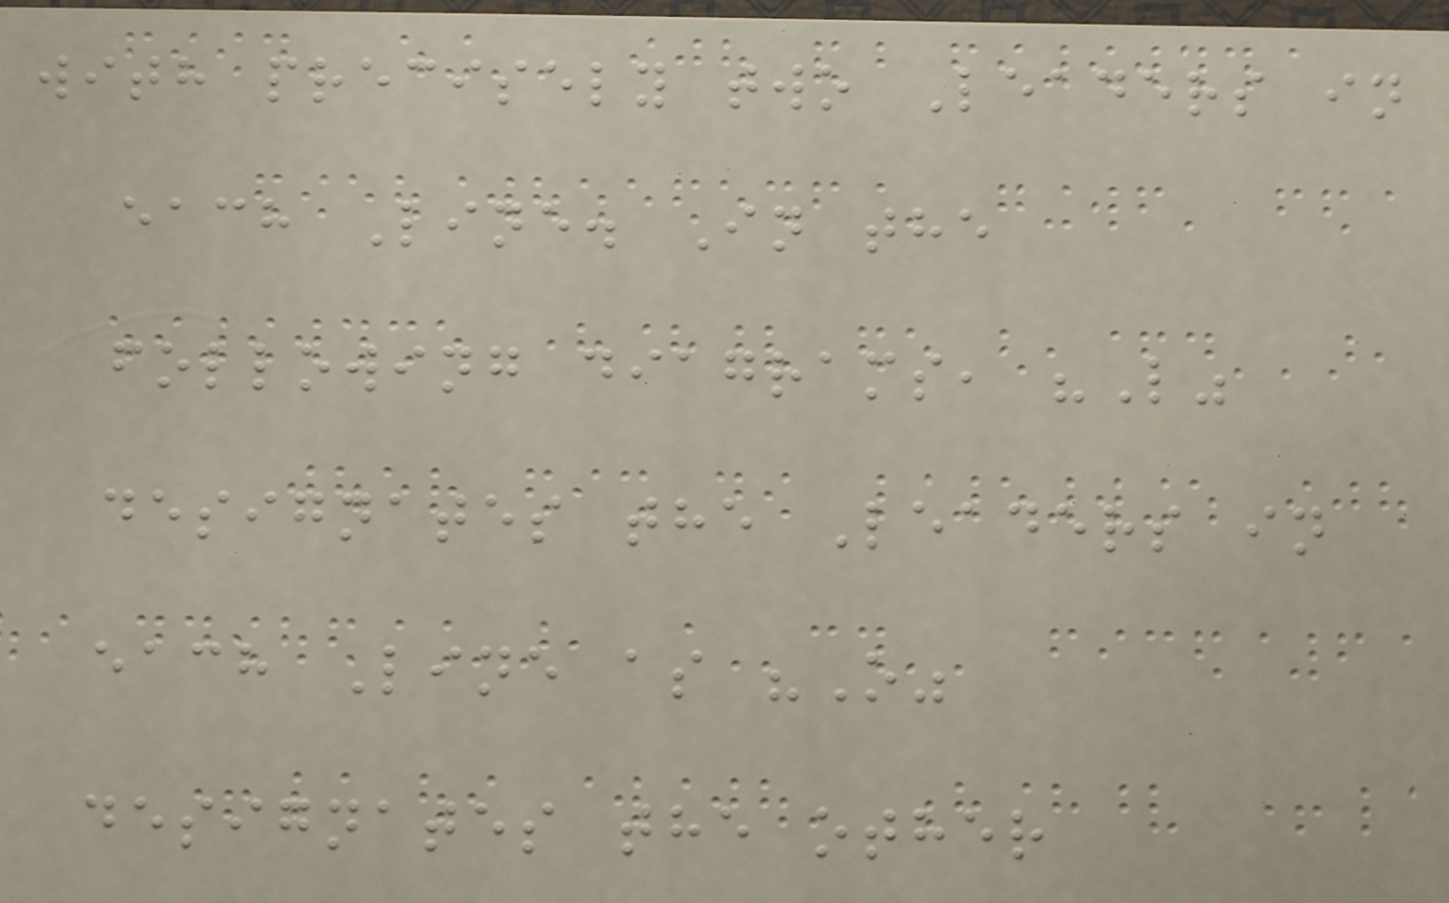with precisely two Leaders in
each Line. In the
following diagrams, "L"
designates the Leaders in
each Line as "O"
designates the other
